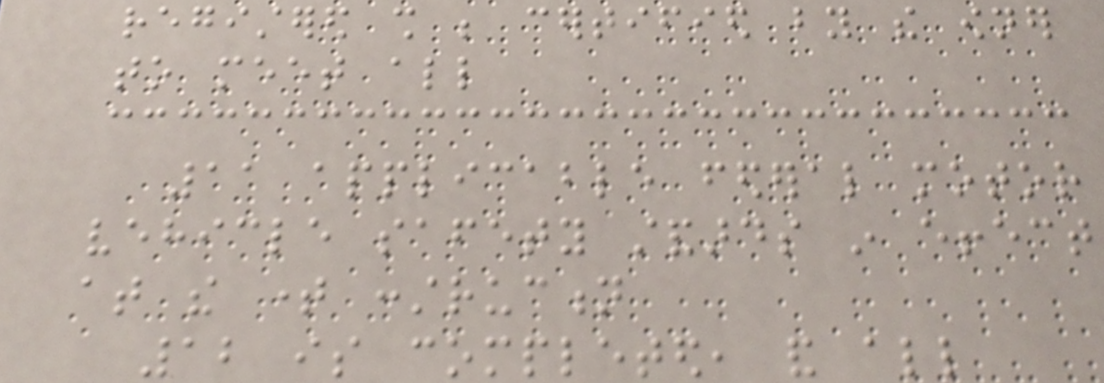registered shall be certified by the owner
to meet all
11 applicable federal motor
vehicle safety standards in effect
at the time construction
12 is completed, and all
